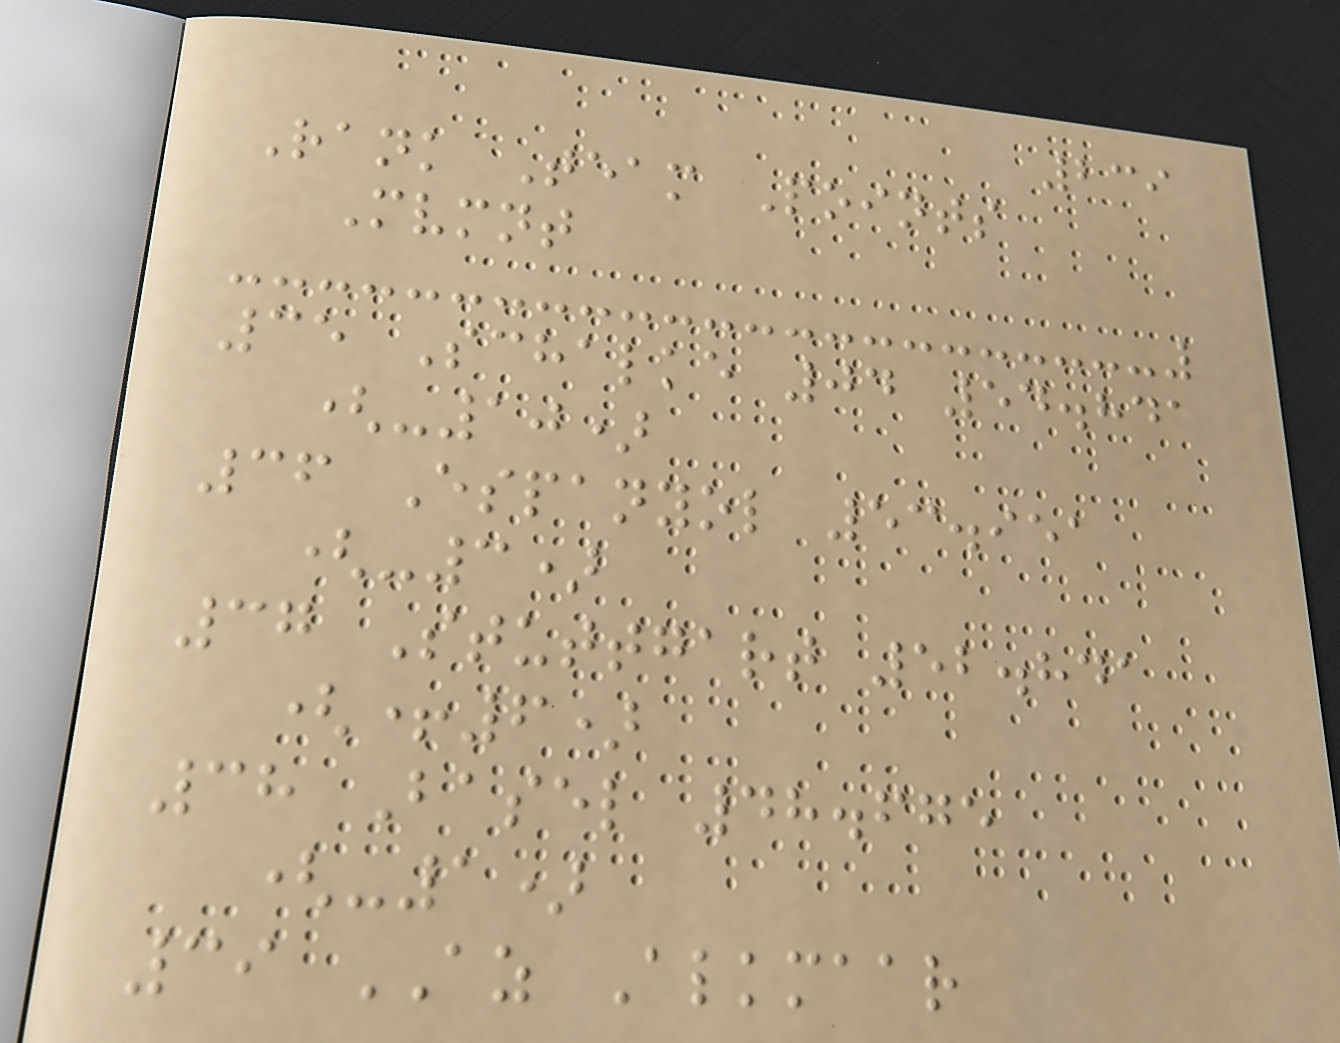239
Rank Team Points
Mvmnt
35 Schalke 04 54.841
(-10)
36 Espanyol 53.951
(-3)
37 Stuttgart 52.841
(+6)
38 Basel 48.675
(-1)
39 AZ Alkmaar
